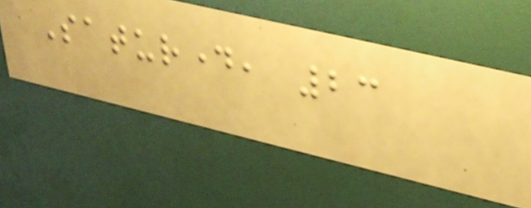Saturday, 23
